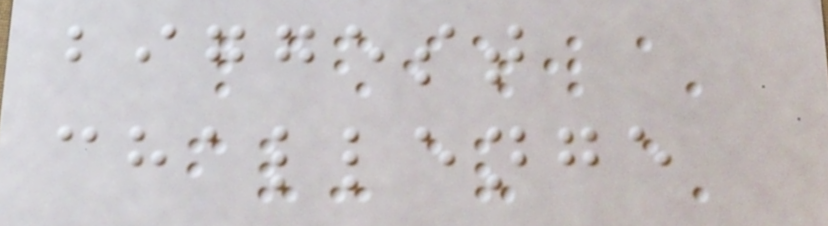biggest
challenge
